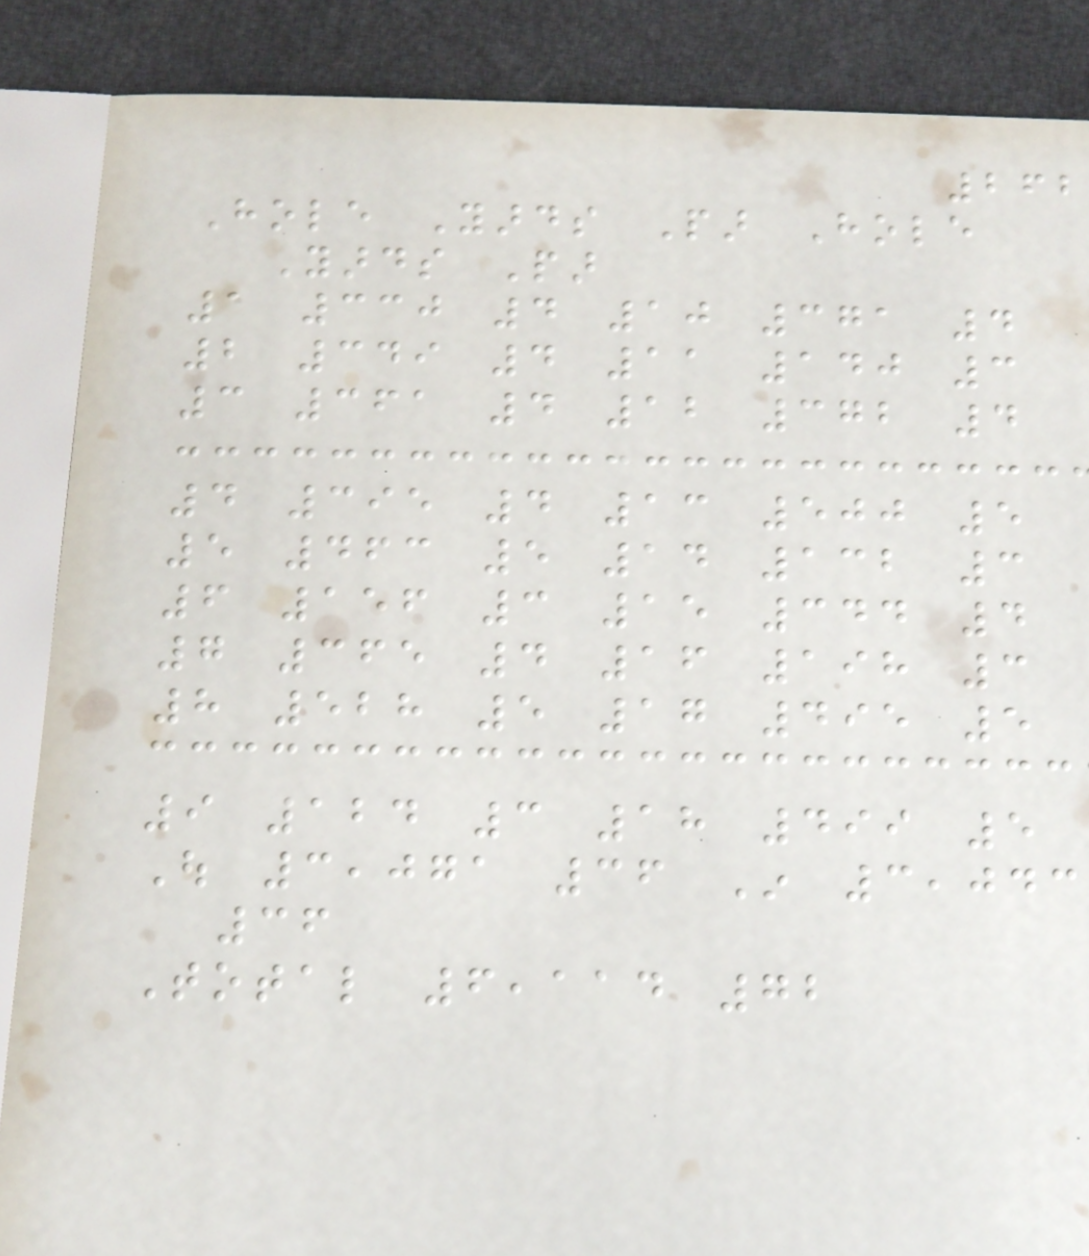262
Hole Yards Par Hole
Yards Par
1 330 4 10 371 4
2 349 4 11 140 3
3 361 4 12 372 4
4 395 4 13 500 5
5 463 5 14 132 3
6 156 3 15 344 4
7 365 4 16 198 3
8 528 5 17 495 5
9 124 3 18 499 5
Out 3,071 36 In 3,043
36
Total 6,114 72
